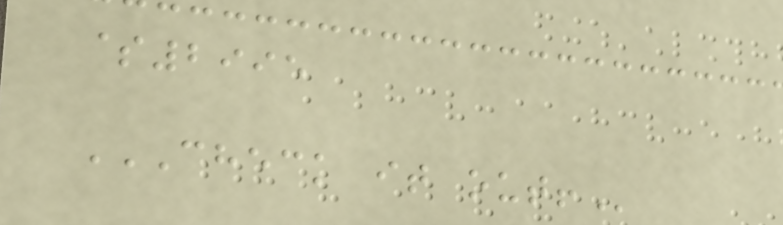$2995
CHECK IT OUT!
